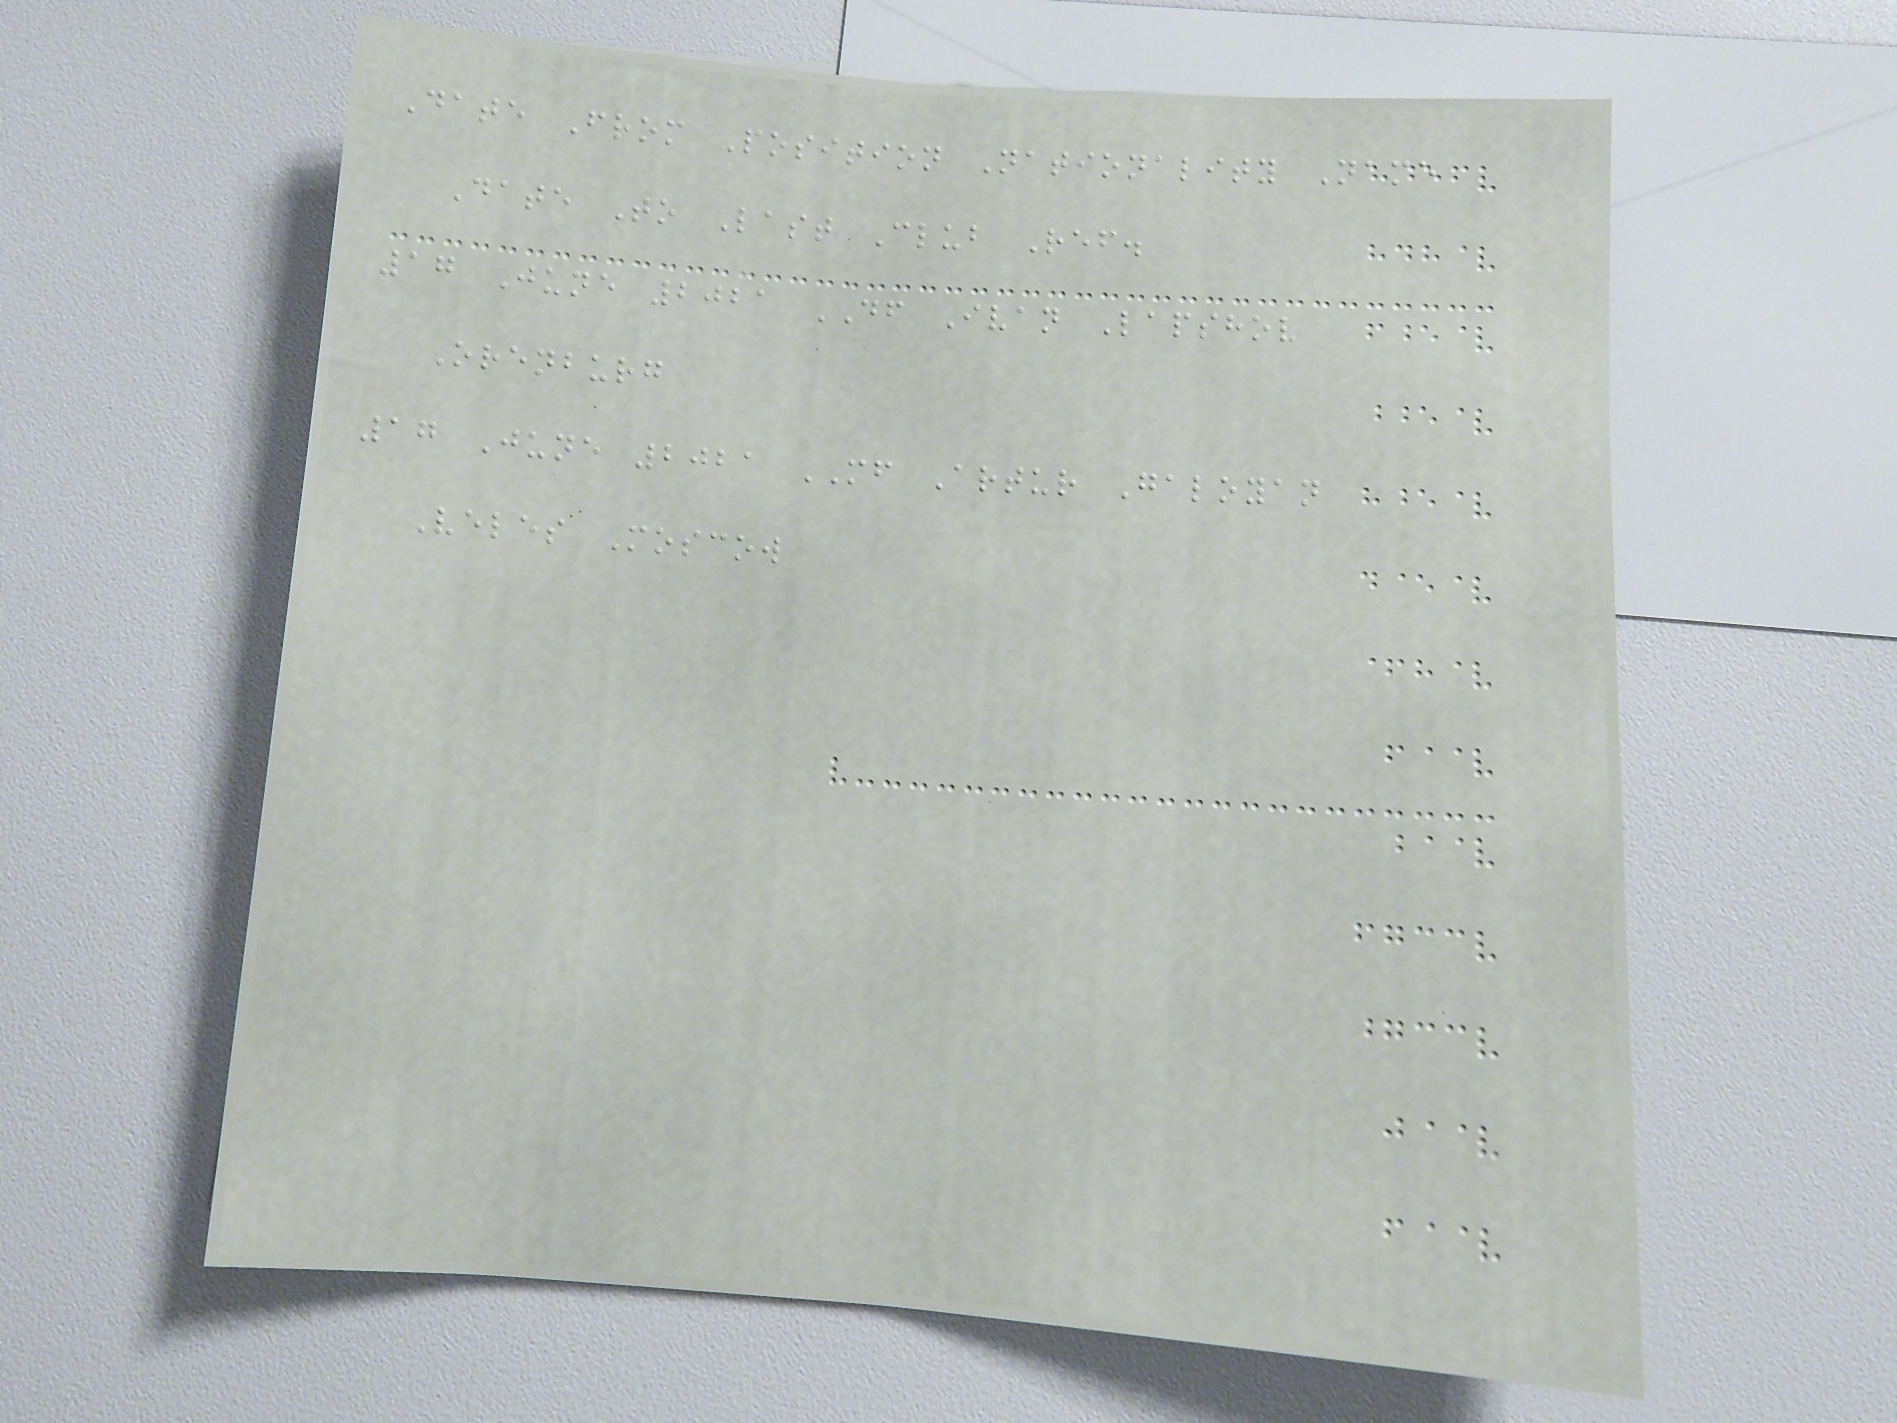Date From Position Nationality Name
Date To Last Club Ref.
17 June 2021 DF Ivan Lapshov
Orenburg
17 June 2021 MF Artur Galoyan
Veles Moscow
